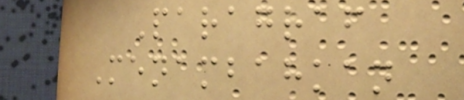Paragraf
Menambahkan
